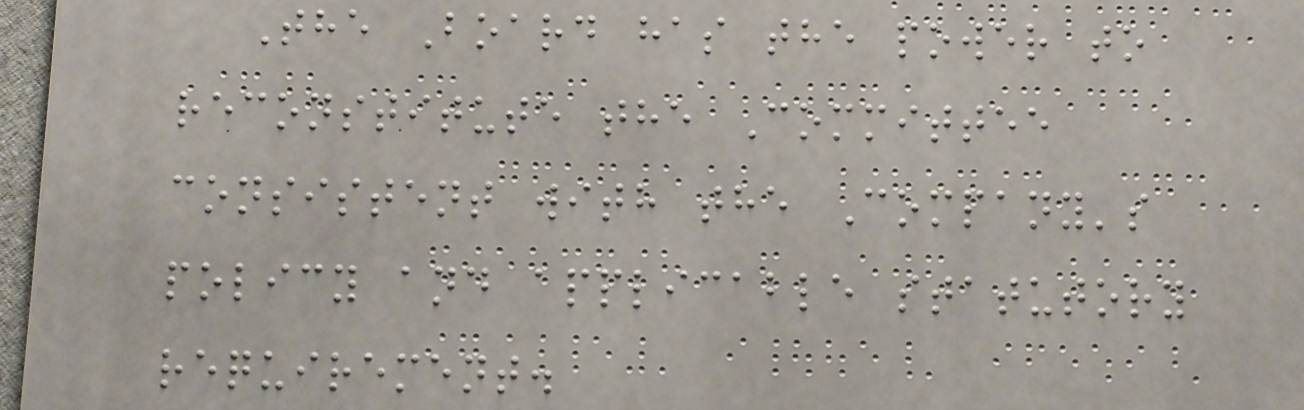The Board has the power to
reconstitute the Committee
consistent with the Company's
policy and applicable statutory
requirement.
